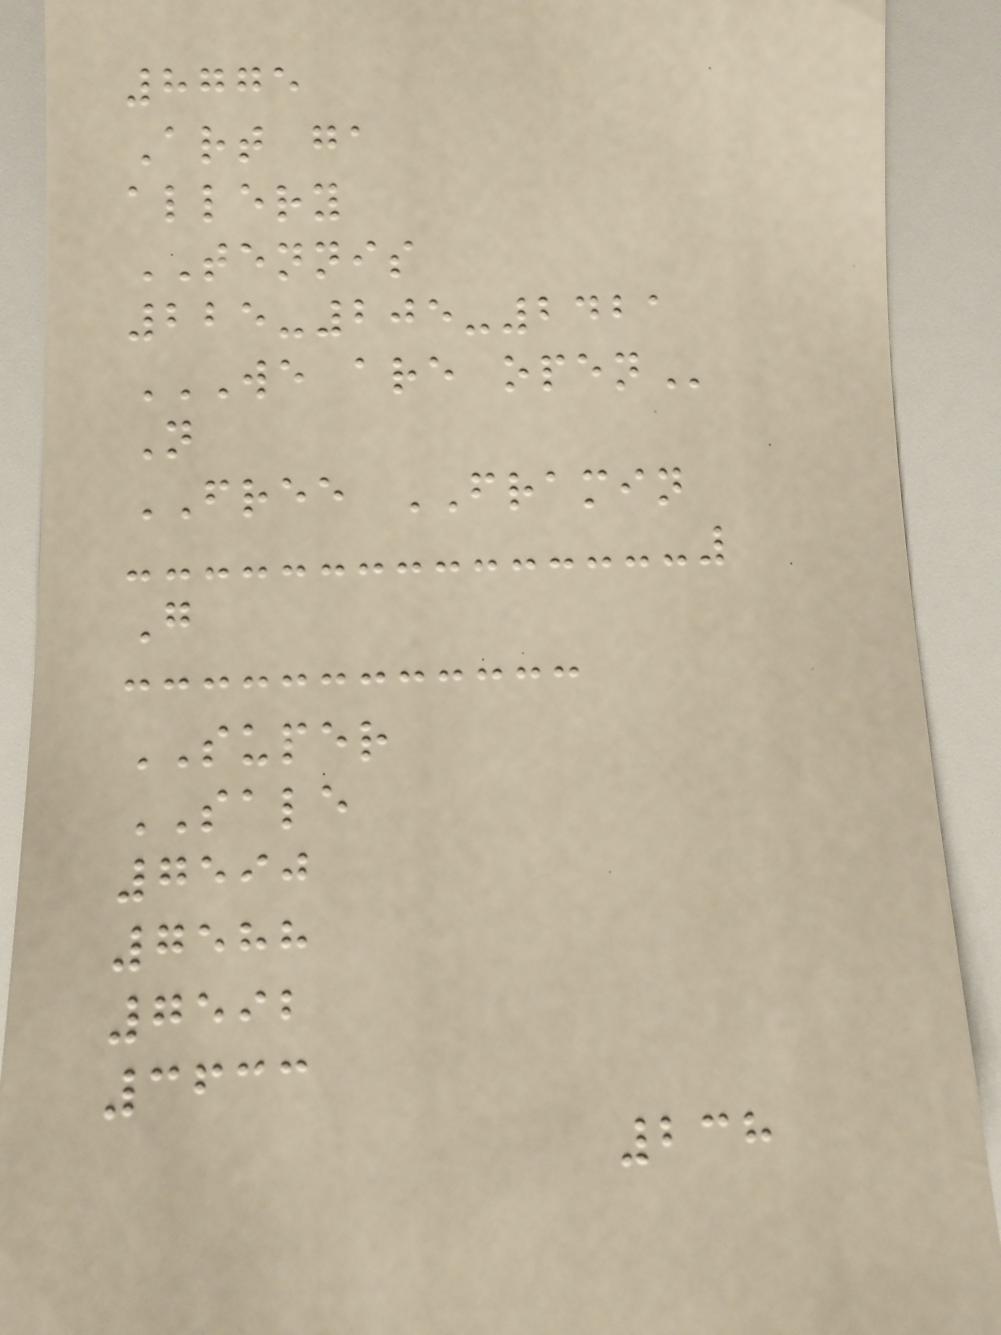8775
Art ga
allery
TENNIS
225-205-2421
WE ARE OPEN
N
FREE FRAMIN
G
SUPER
SALE
7590
7588
7592
3633
238
